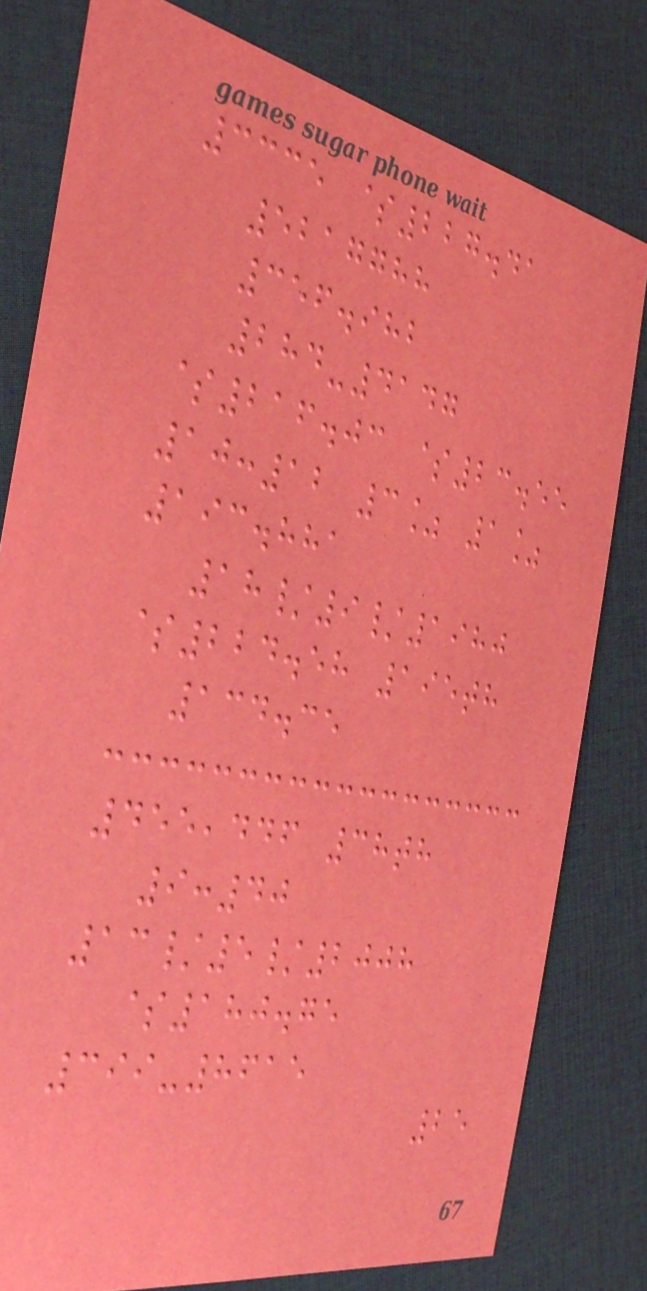3335 $227.41
5217788
356.982
284-4147
$216.03 $23.55
10:12 3% 1%
193.881
18/9/1980
$224.58 195th
134.35
455,446 38th
9:40
13/5/2008
$180.75
399-8615
25
